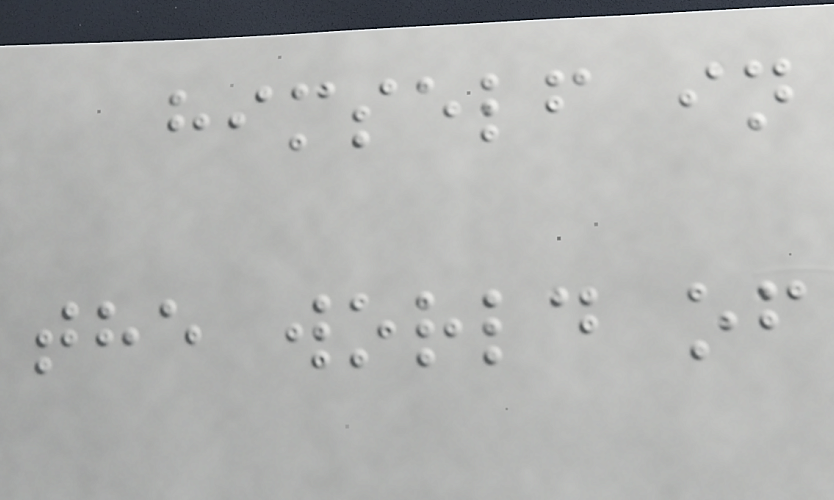himself in
the world of
